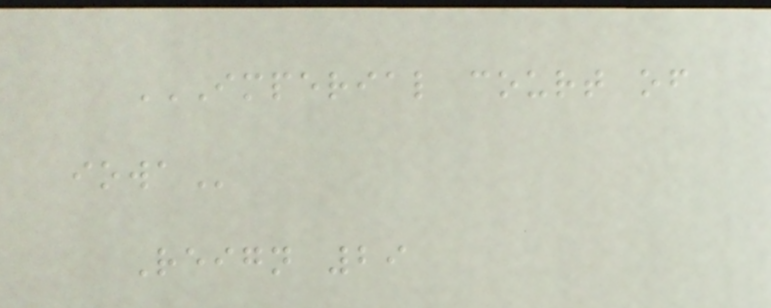IMPERIAL COURT OF
IOWA
Reign 29
